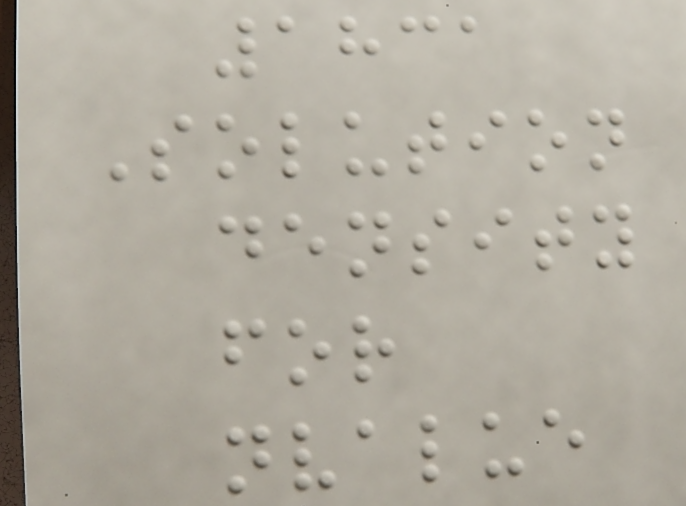1831
Solution
density
for
nvalue
